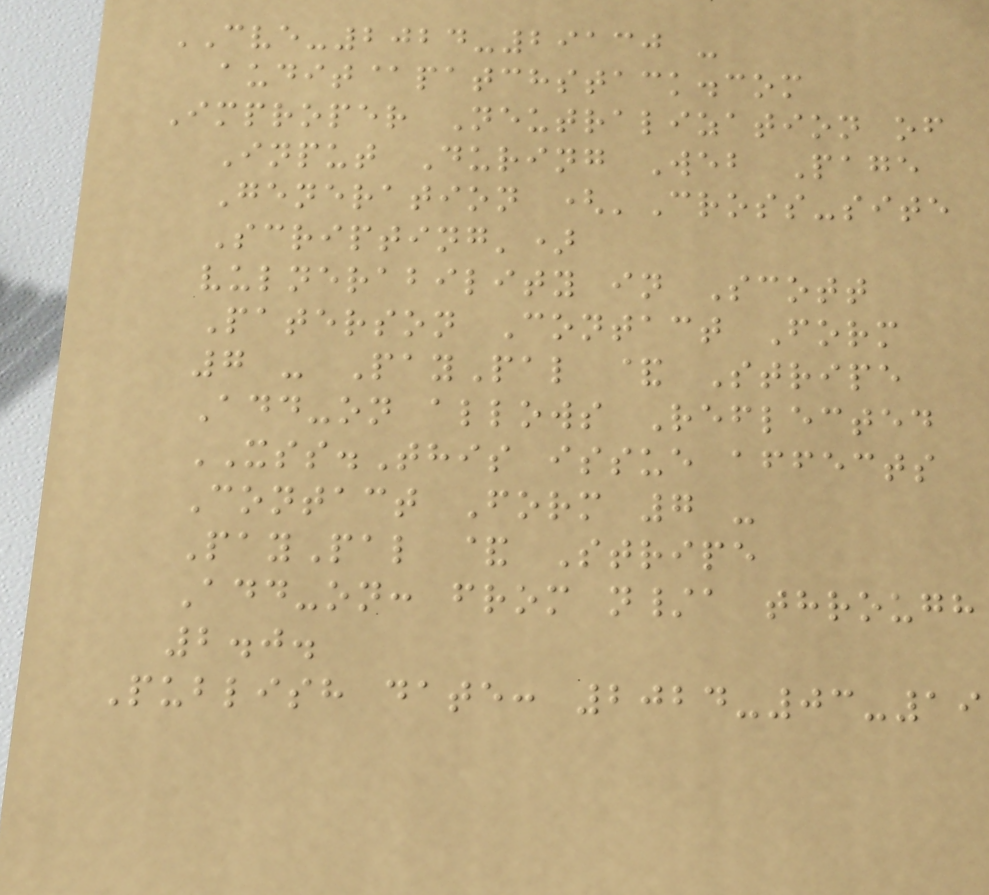CVE-2024-29130 -
audit@patchstack.com
Improper Neutralization of
Input During Web Page
Generation ('Cross-site
Scripting')
vulnerability in Scott
Paterson Contact Form
7 - PayPal & Stripe
Add-on allows Reflected
XSS.This issue affects
Contact Form 7 -
PayPal & Stripe
Add-on: from n/a through
2.0.
Publish date: 2024-03-19
